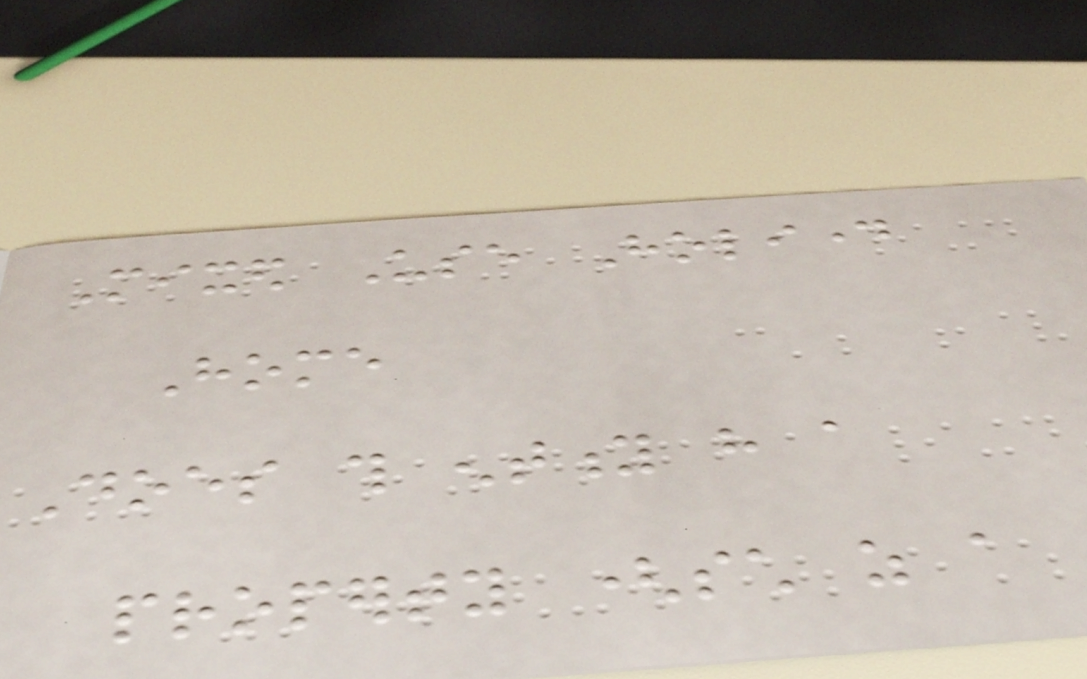Mixed Use Holiday
Home
Does this entity have a
property (such as a
